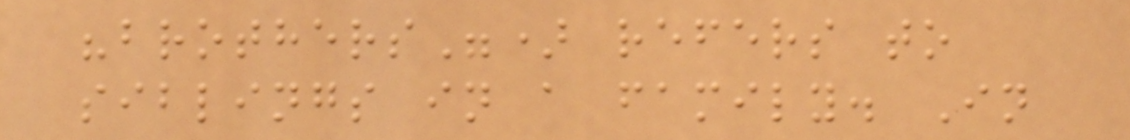"brothers") refers to
siblings in a family. In
